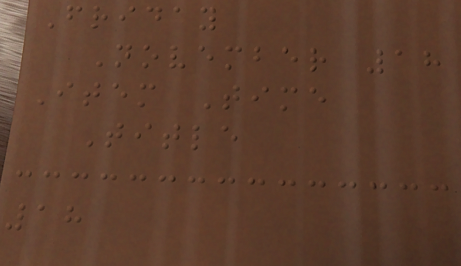Friday
November 18
Item Time
Title
18
